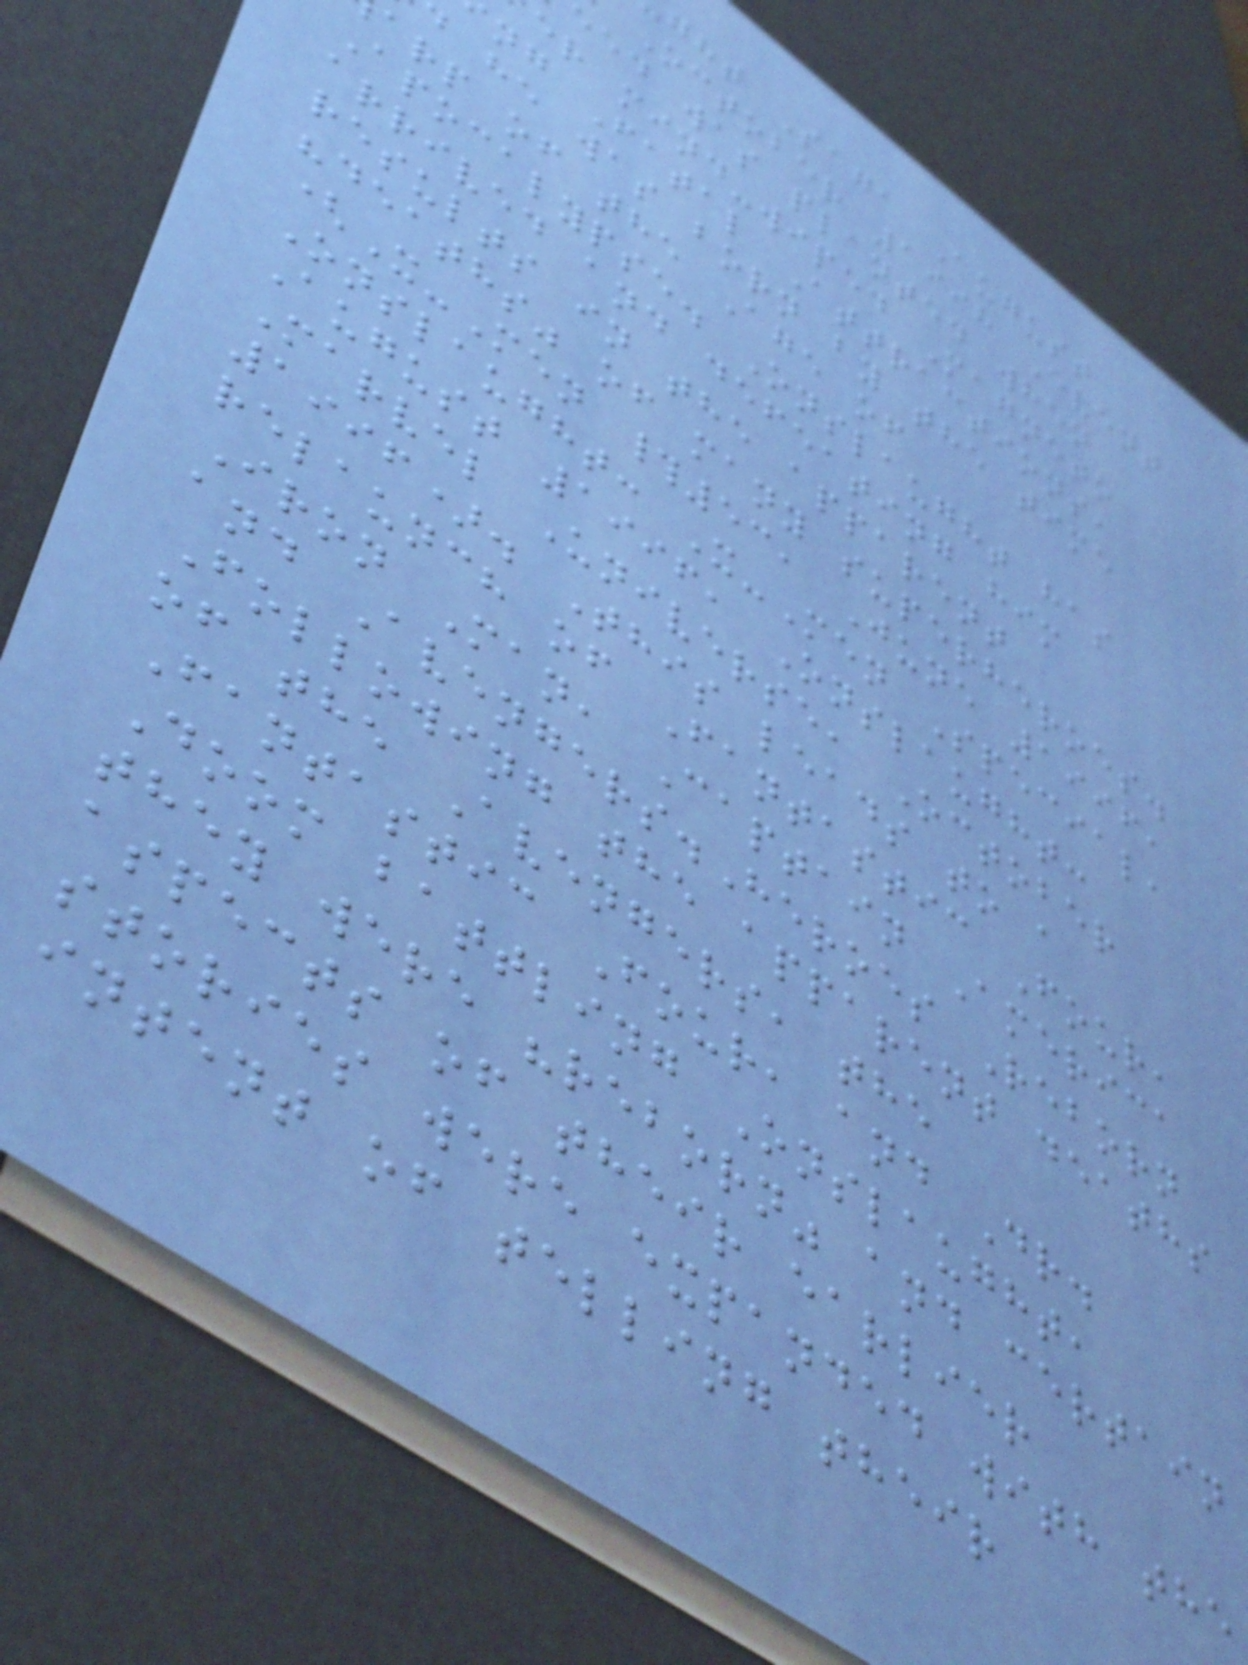ght Saga August
October 1998 Event
eed was planted when
er mind-wiped Magneto
ng Fatal Attractions,
d he was born by the time
arp of the Age of
Apocalypse. Onslaught has
arrived and defeating him
results in the apparent
"deaths" of many superheroes.
(X-Men #53, June 1996,
Onslaught: X-Men Special,
August 1996, Onslaught:
Marvel Universe, October
1996). This leads to a
relaunch of Fantastic Four,
Iron Man, Captain America
and Avengers.Heroes Reborn
Following the apparent deaths
of the Avengers, the
Fantastic Four, and Dr.
Doom battling Onslaught,
they were "reborn" and certain
aspects of their earlier
stories were expanded with the
intent of telling their
